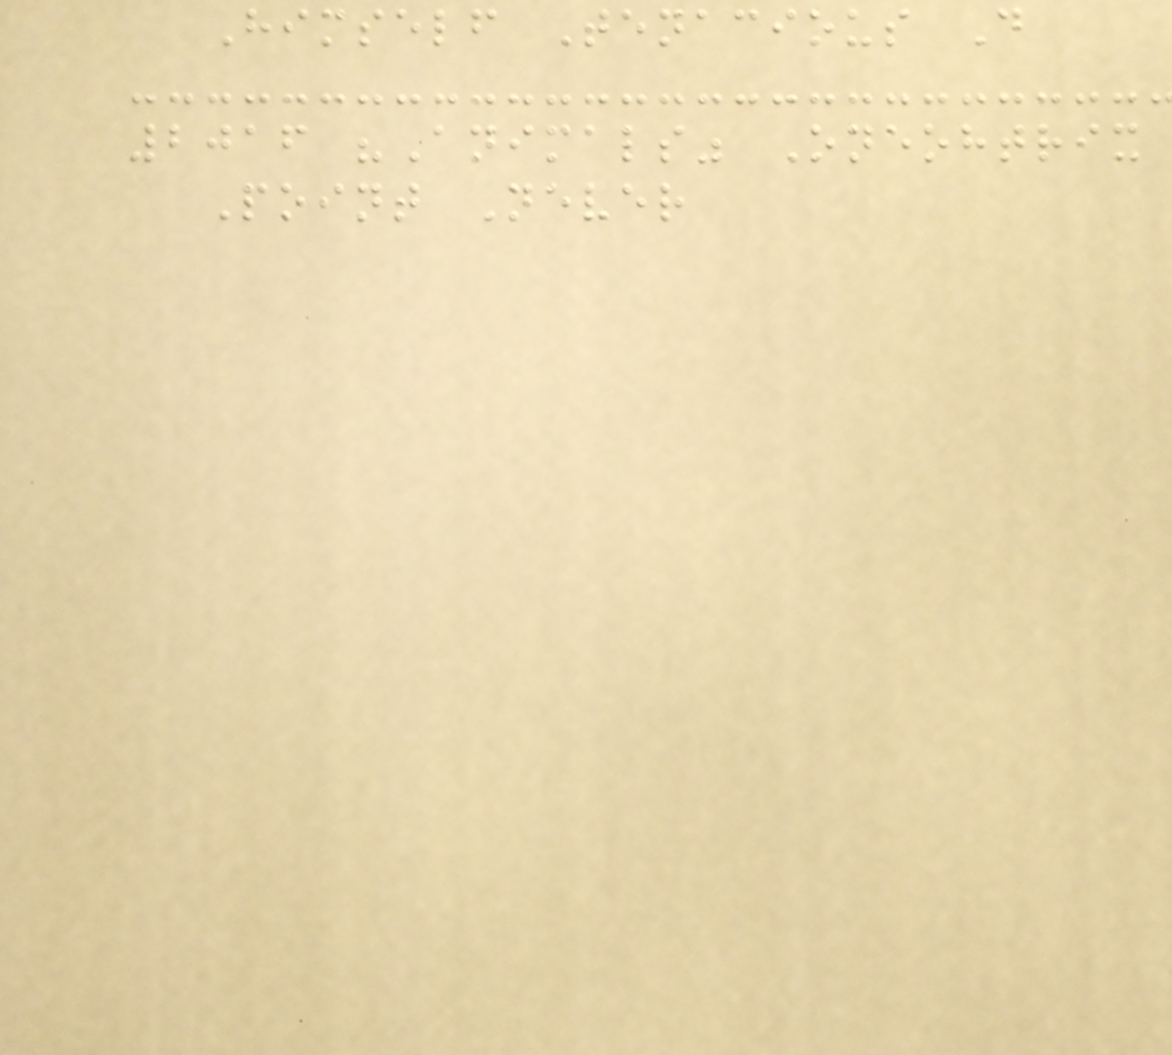Himself Tenacious D
2016 "Animals" Oneohtrix
Point Never
